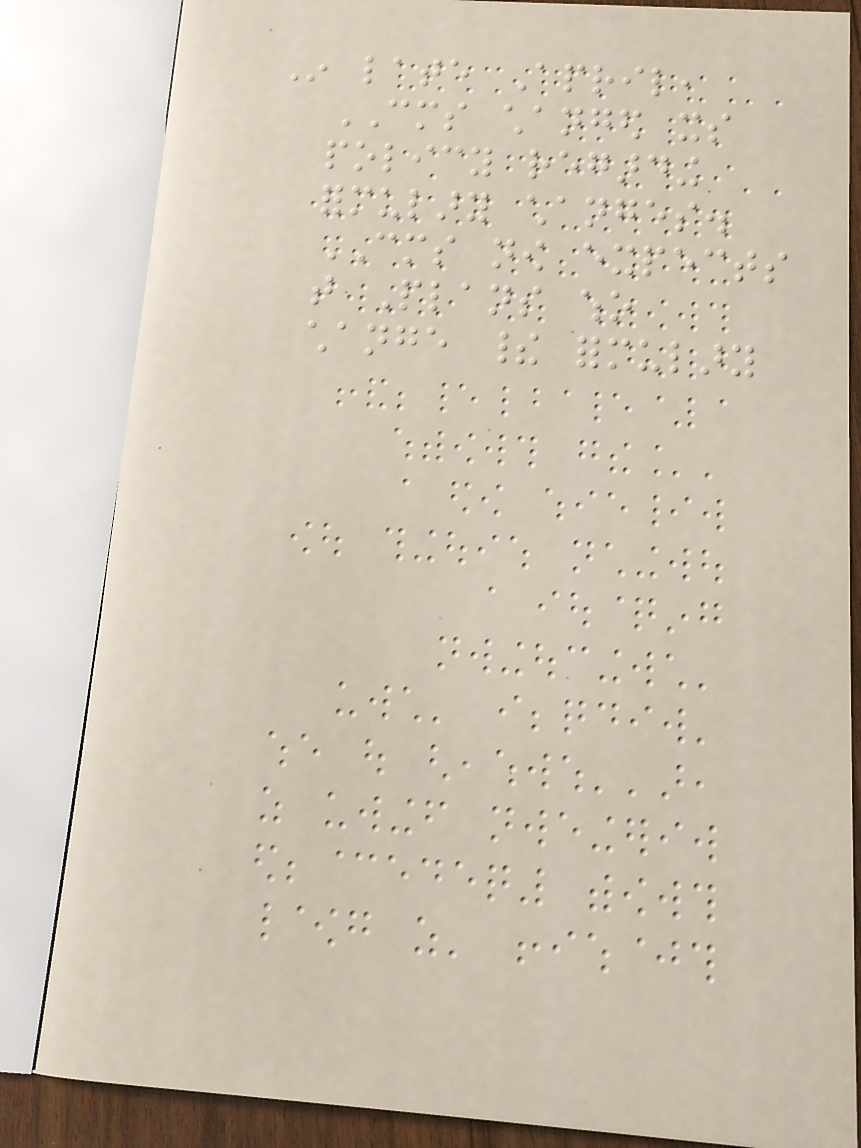In late April,
CMS changed its
policy regarding
formulary changes.
CMS now expects
that Plans who
change their formulary
